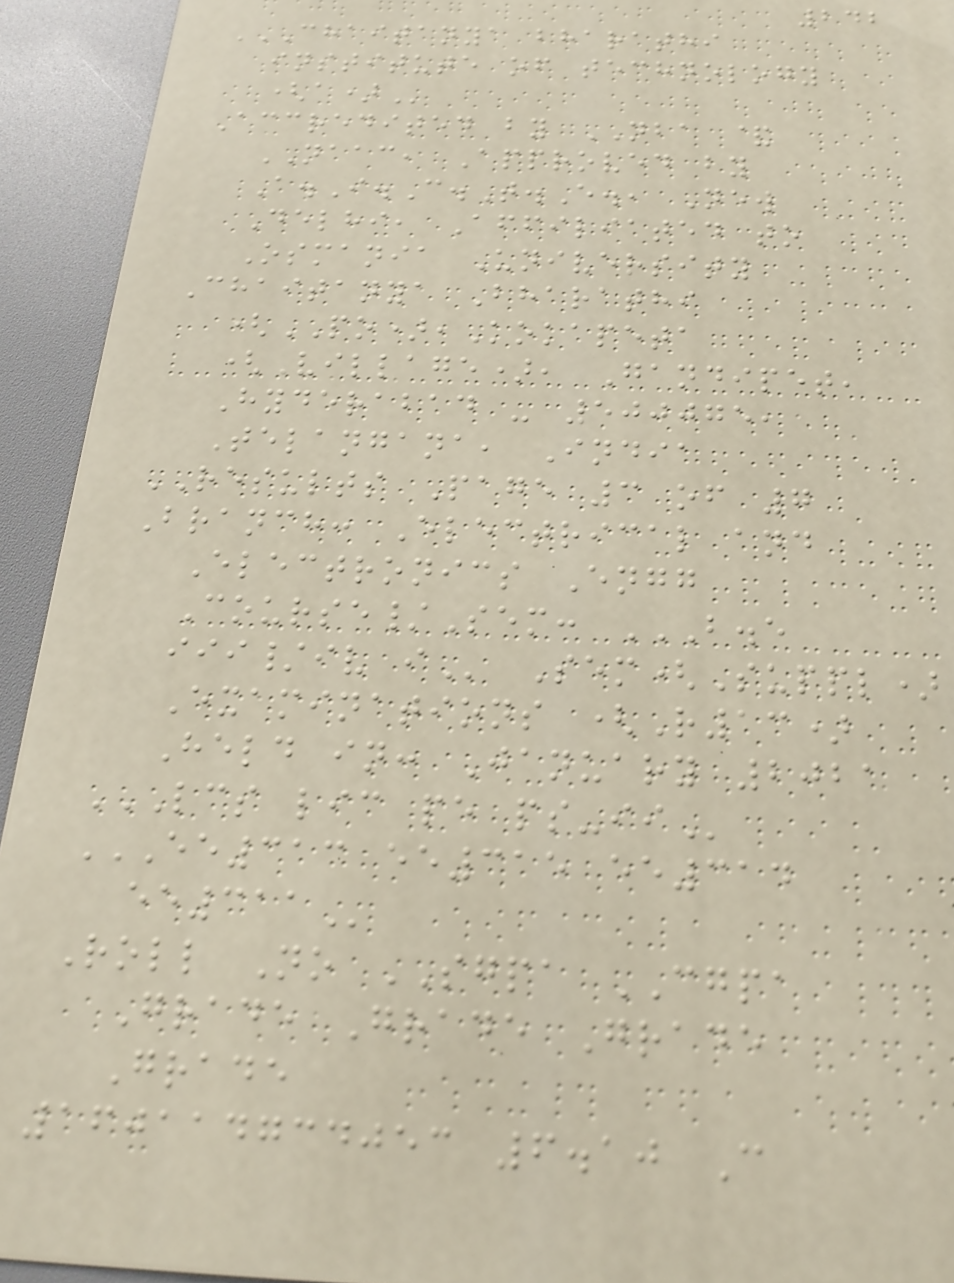242
CHAITANYA BHARATHI
INSTITUTE OF TECHNOLOGY
(A)
Accredited by NBA &
NAAC, Approved by
A.I.C.T.E., New
Delhi, Affiliated to
Osmania University
Chaitanya Bharathi
(PO),Kokapeta
(Village), Gandipet,
Hyderabad - 500075,
Telangana, India
RESULTS Page 3 of 7
Branch: Electrical and
Electronics Engg
Course/Sem: B.E
III/IV I Sem(Suppl)
Examinations (R13)
Held in: January 2021
LCS LIC PE PS-II
EE313 EE315 EE314
EE311
Roll No SGPA CGPA
Grade Grade Grade
Grade
160114734053 6.10 C
